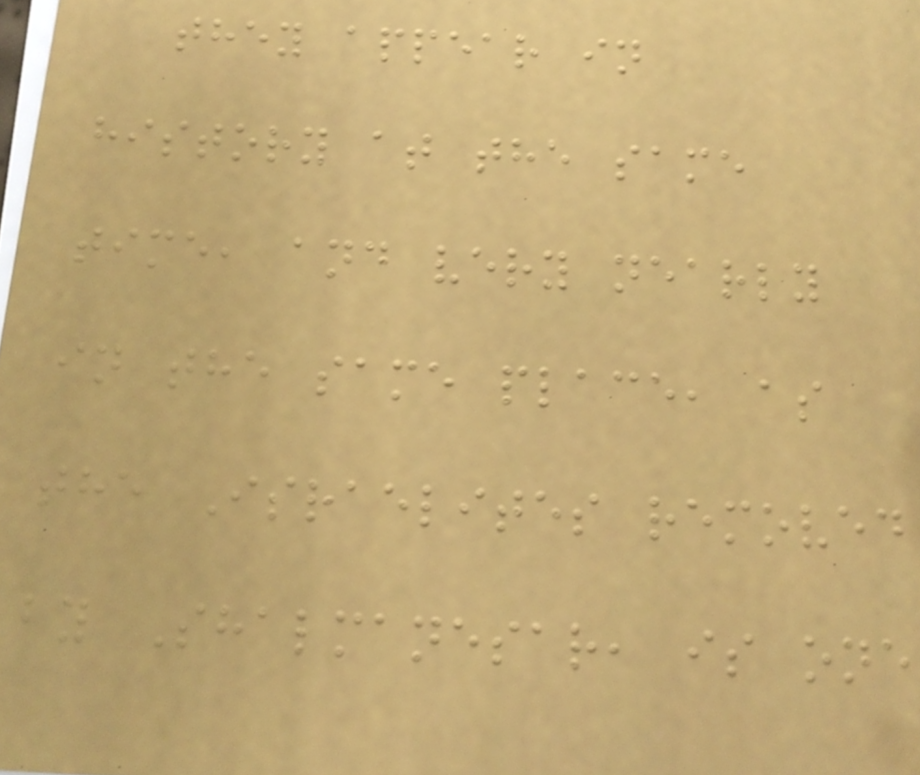they appear in
history at the same
time, and very nearly
in the same place, as
the Israelites removed
by Shalmanesar, is one
